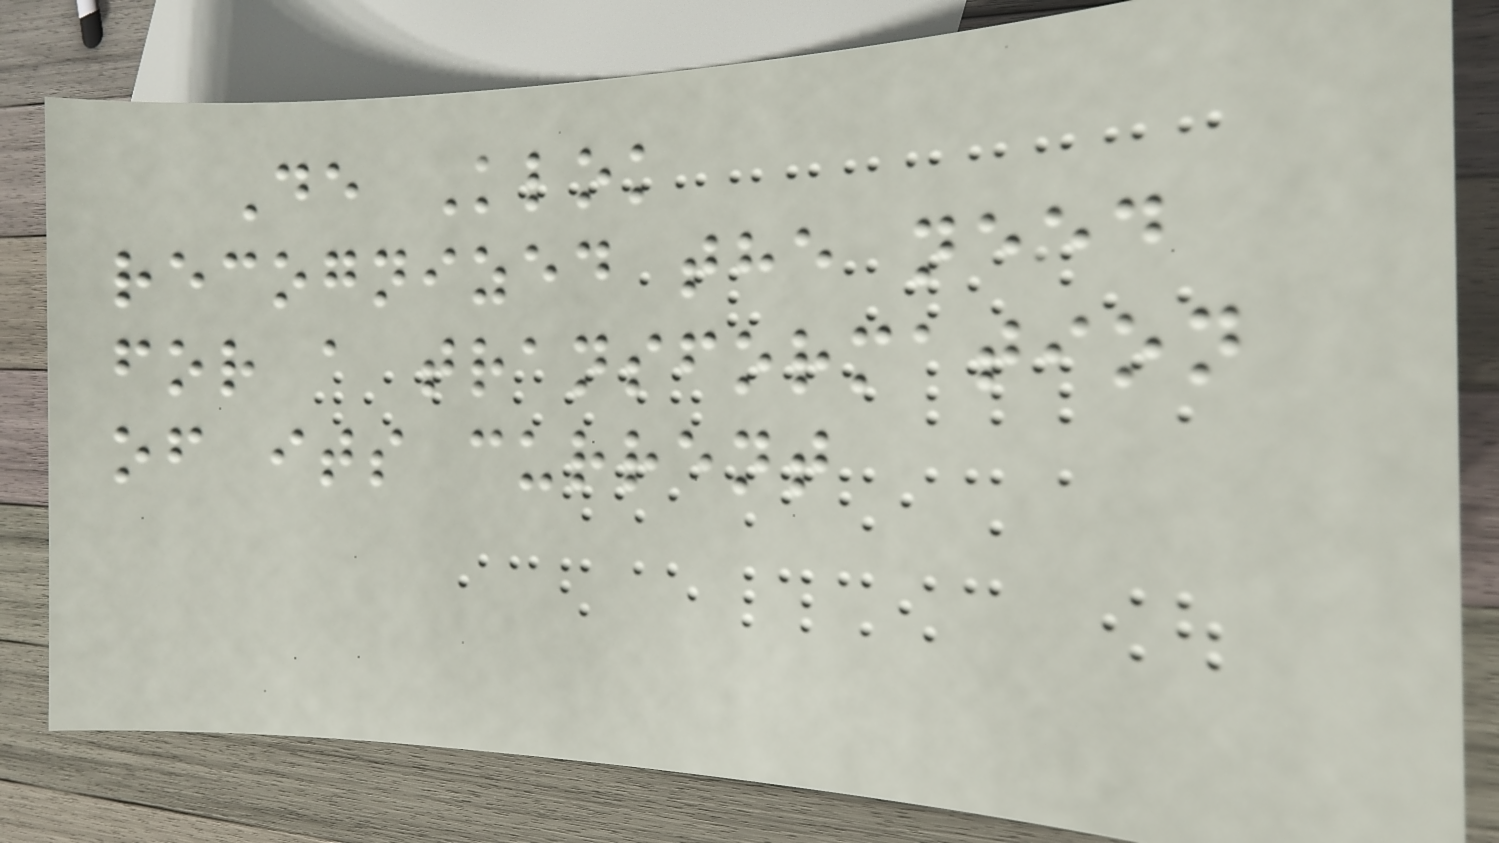De Klok
recognized the need
for a transformation
of its current
